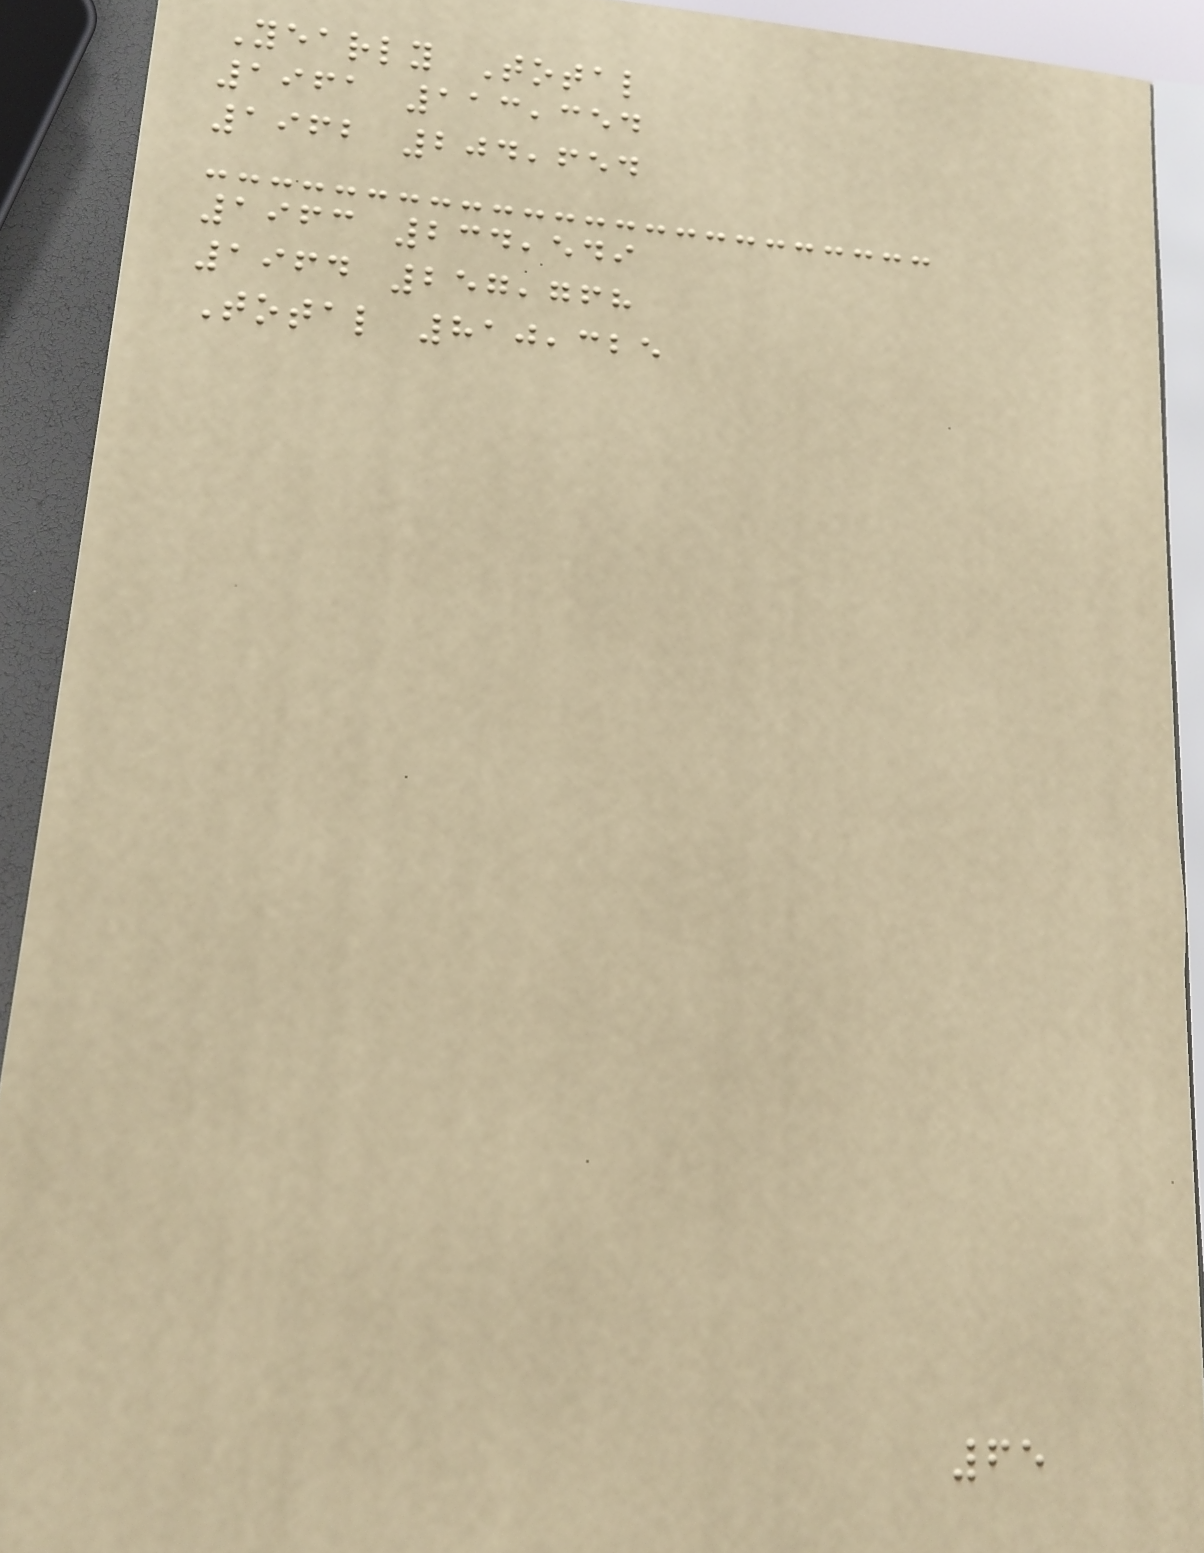Yearly Total
1961 113,354
1962 204,654
1963 234,549
1964 257,768
Total 810,325
65
